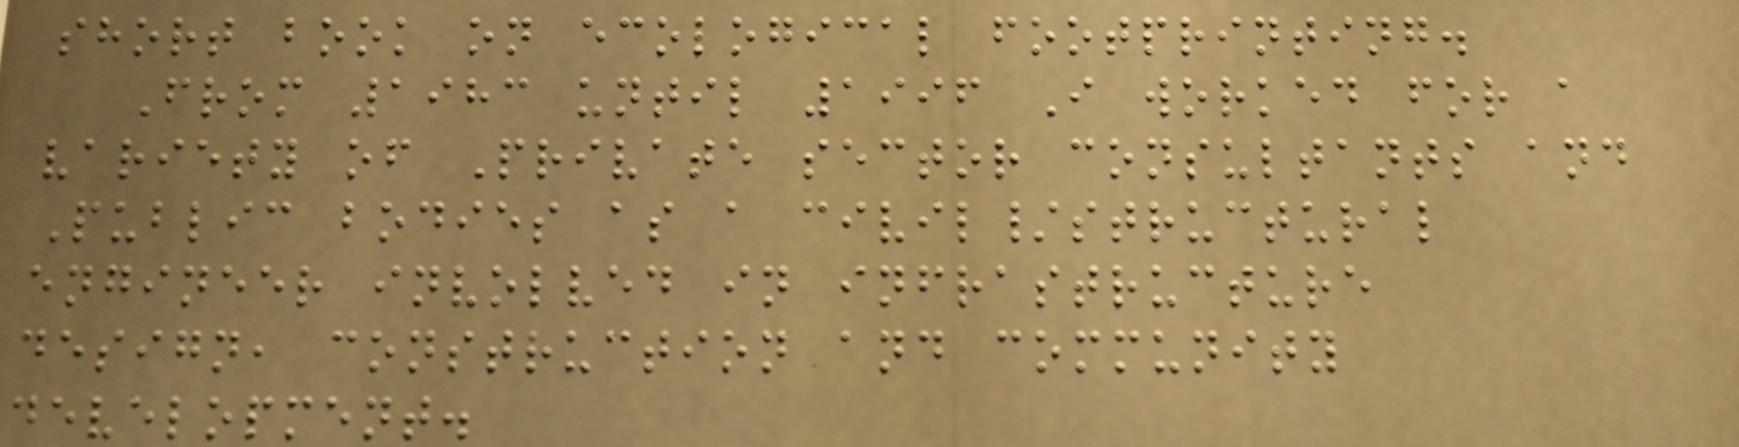short book on ecological footprinting.
From 1983 until 1996 I worked for a
variety of Private sector consultants and
Public bodies as a civil/structural
engineer involved in infrastructure
design, construction and community
development.
